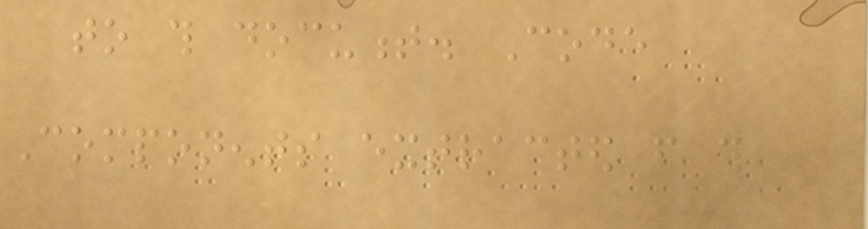to this document. Code
Components extracted from this
